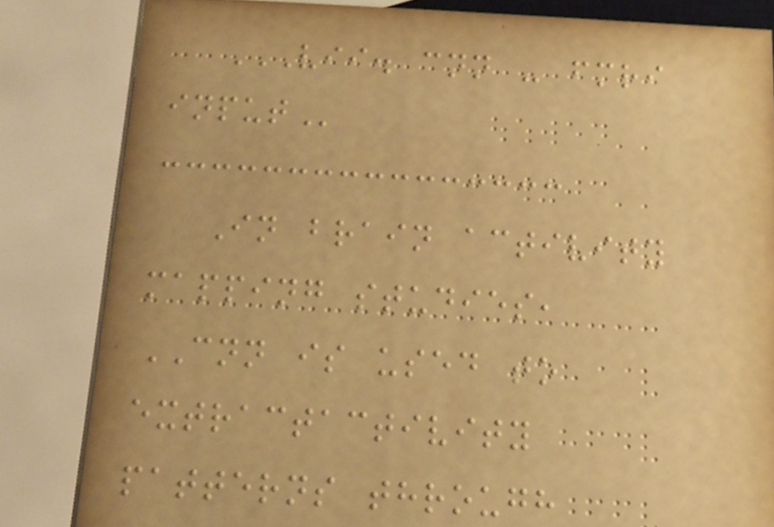VII. CNN - FMRI
INPUT
In brain activity
mapping studies,
CNN is used to
extractactivity
patterns through
